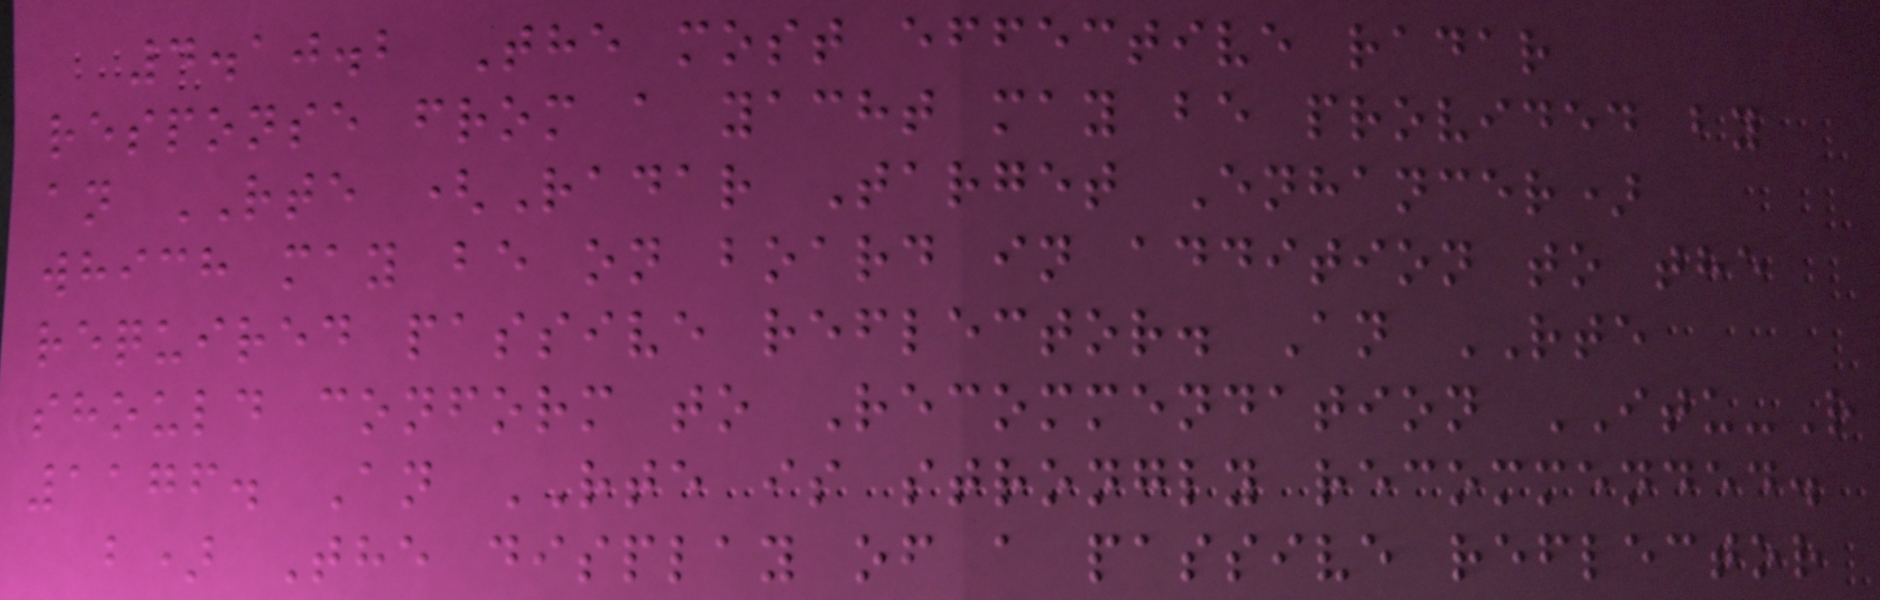4.10.2 The most effective radar
response from a yacht may be provided by
an RTE (Radar Target Enhancer)
which may be on board in addition to the
required passive reflector. An RTE
should conform to Recommendation ITU-R
1176. An RTE is strongly recommended.
b) The display of a passive reflector
